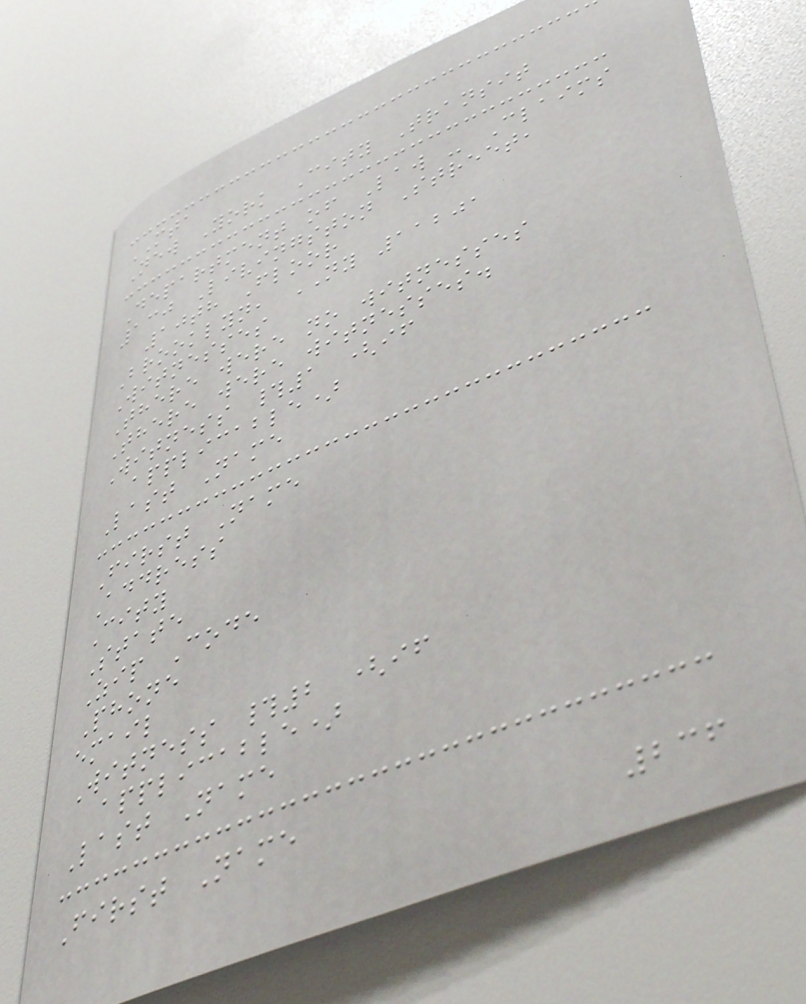MTA
New York City Transit
Department of Law - Claims
130 Livingston Street,
10th Floor
Brooklyn, NY 11201
Witnesses
There were no witnesses
There were witnesses.
Witness #1 (if
applicable)
Last Name
First Name
Address
City
State
Zip Code
Phone
email
Witness #2 (if
applicable)
Last Name
First Name
236
